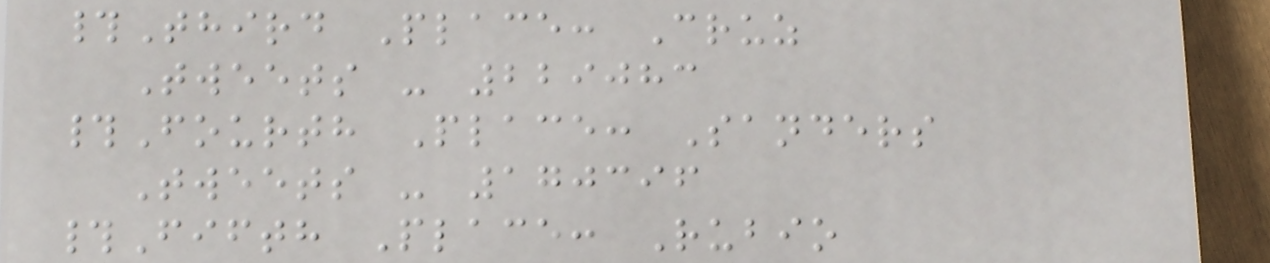#Third Place: Cruz
Tweets - 229083
#Fourth Place: Sanders
Tweets - 170396
#Fifth Place: Rubio
